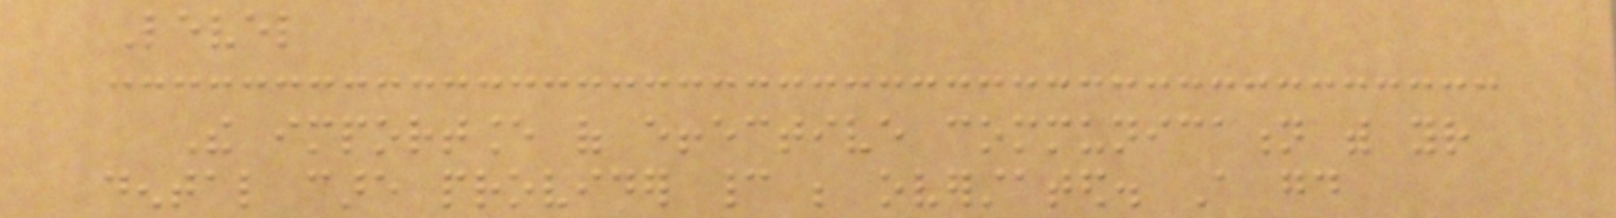Level
The importance of effective communication with your
dental care provider cannot be overstated. A good
